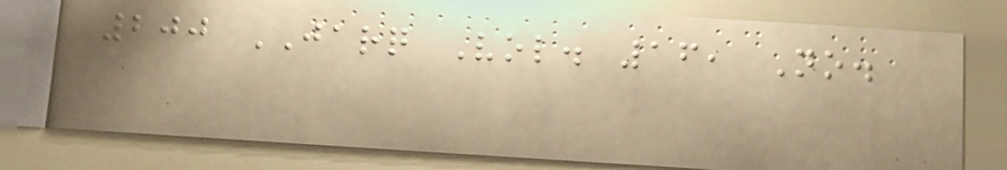200 JARQ Vol. 16, No.
